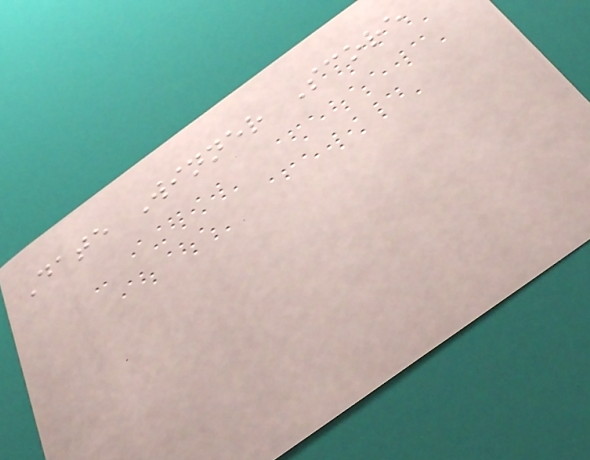Date Winner Score
